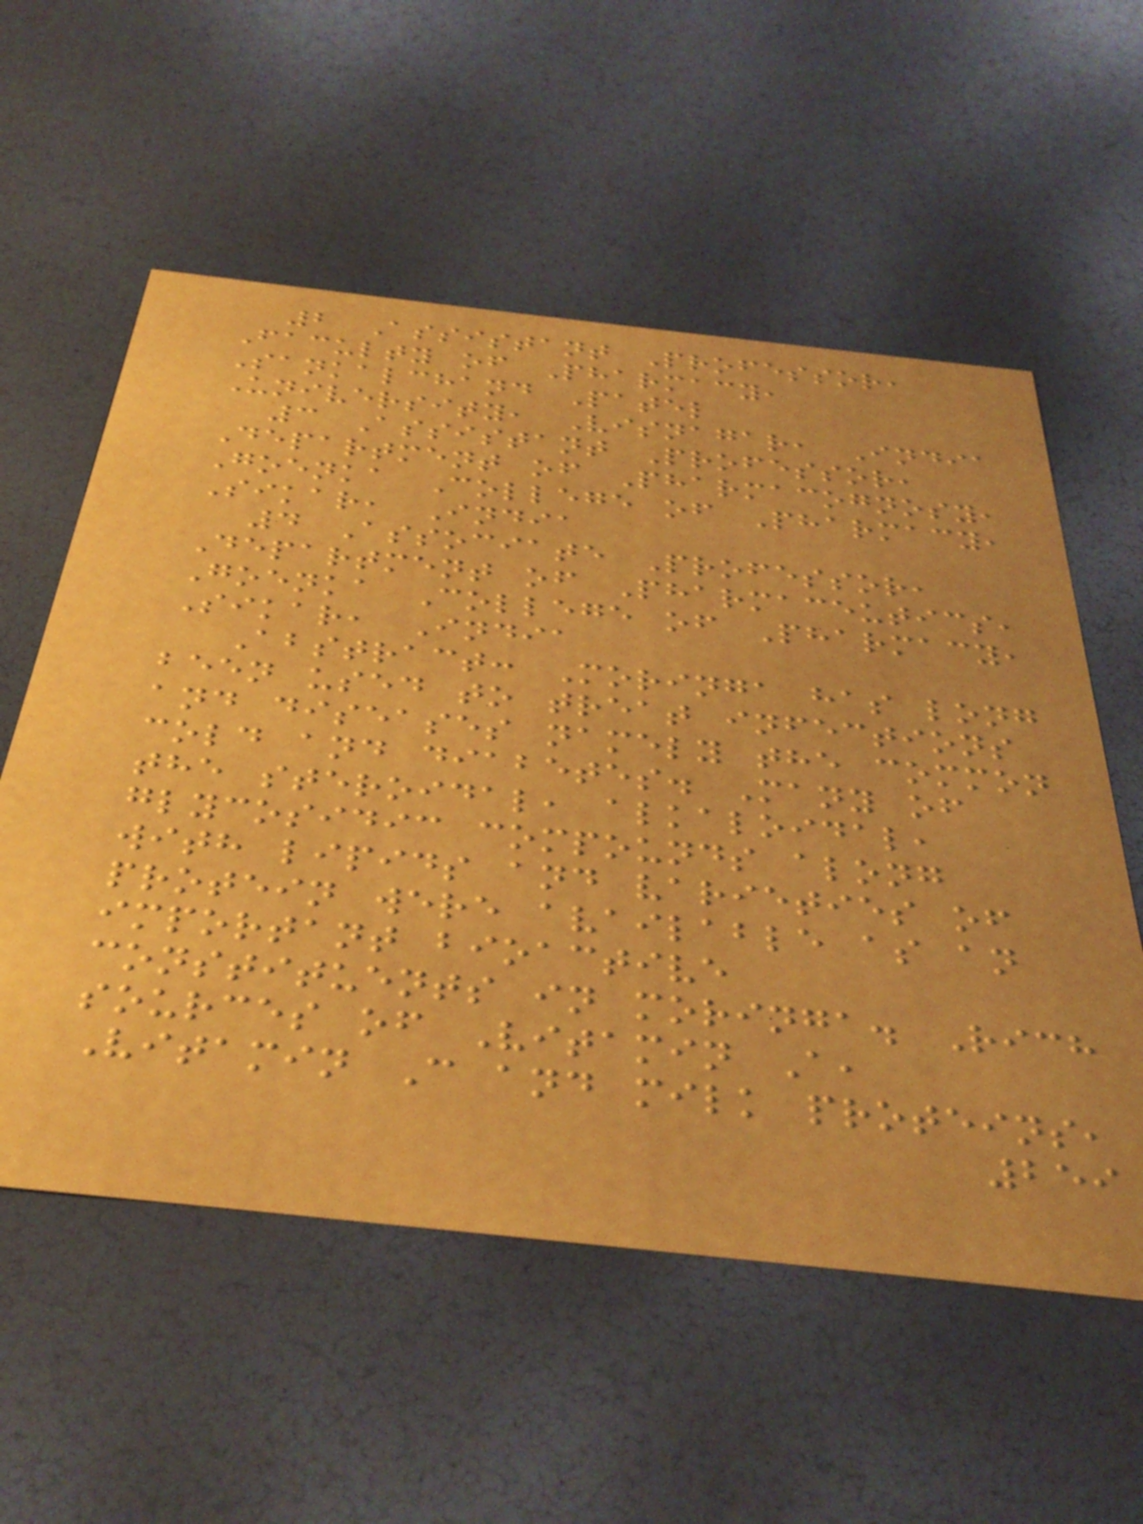2 Assistant Professor,
Faculty of Pharmacy,
Sankalchand Patel
University, Visnagar, India
3 Assistant Professor,
Department of Pharmacognosy,
Goenka College of Pharmacy,
Sikar, India
4 Associate Professor,
Department of Pharmaceutics,
Goenka College of Pharmacy,
Sikar, India
Abstract: Moringa has long
been used to treat infections
and diseases namely the common
cold and diabetes. Many of
the steroidal, alkaloidal,
glycosidic compounds along
with lipids and varieties of
protein were available as an
important bioactive
constituents in moringa. Rich
sources of Vitamin A,
Vitamin C and milk proteins,
259
